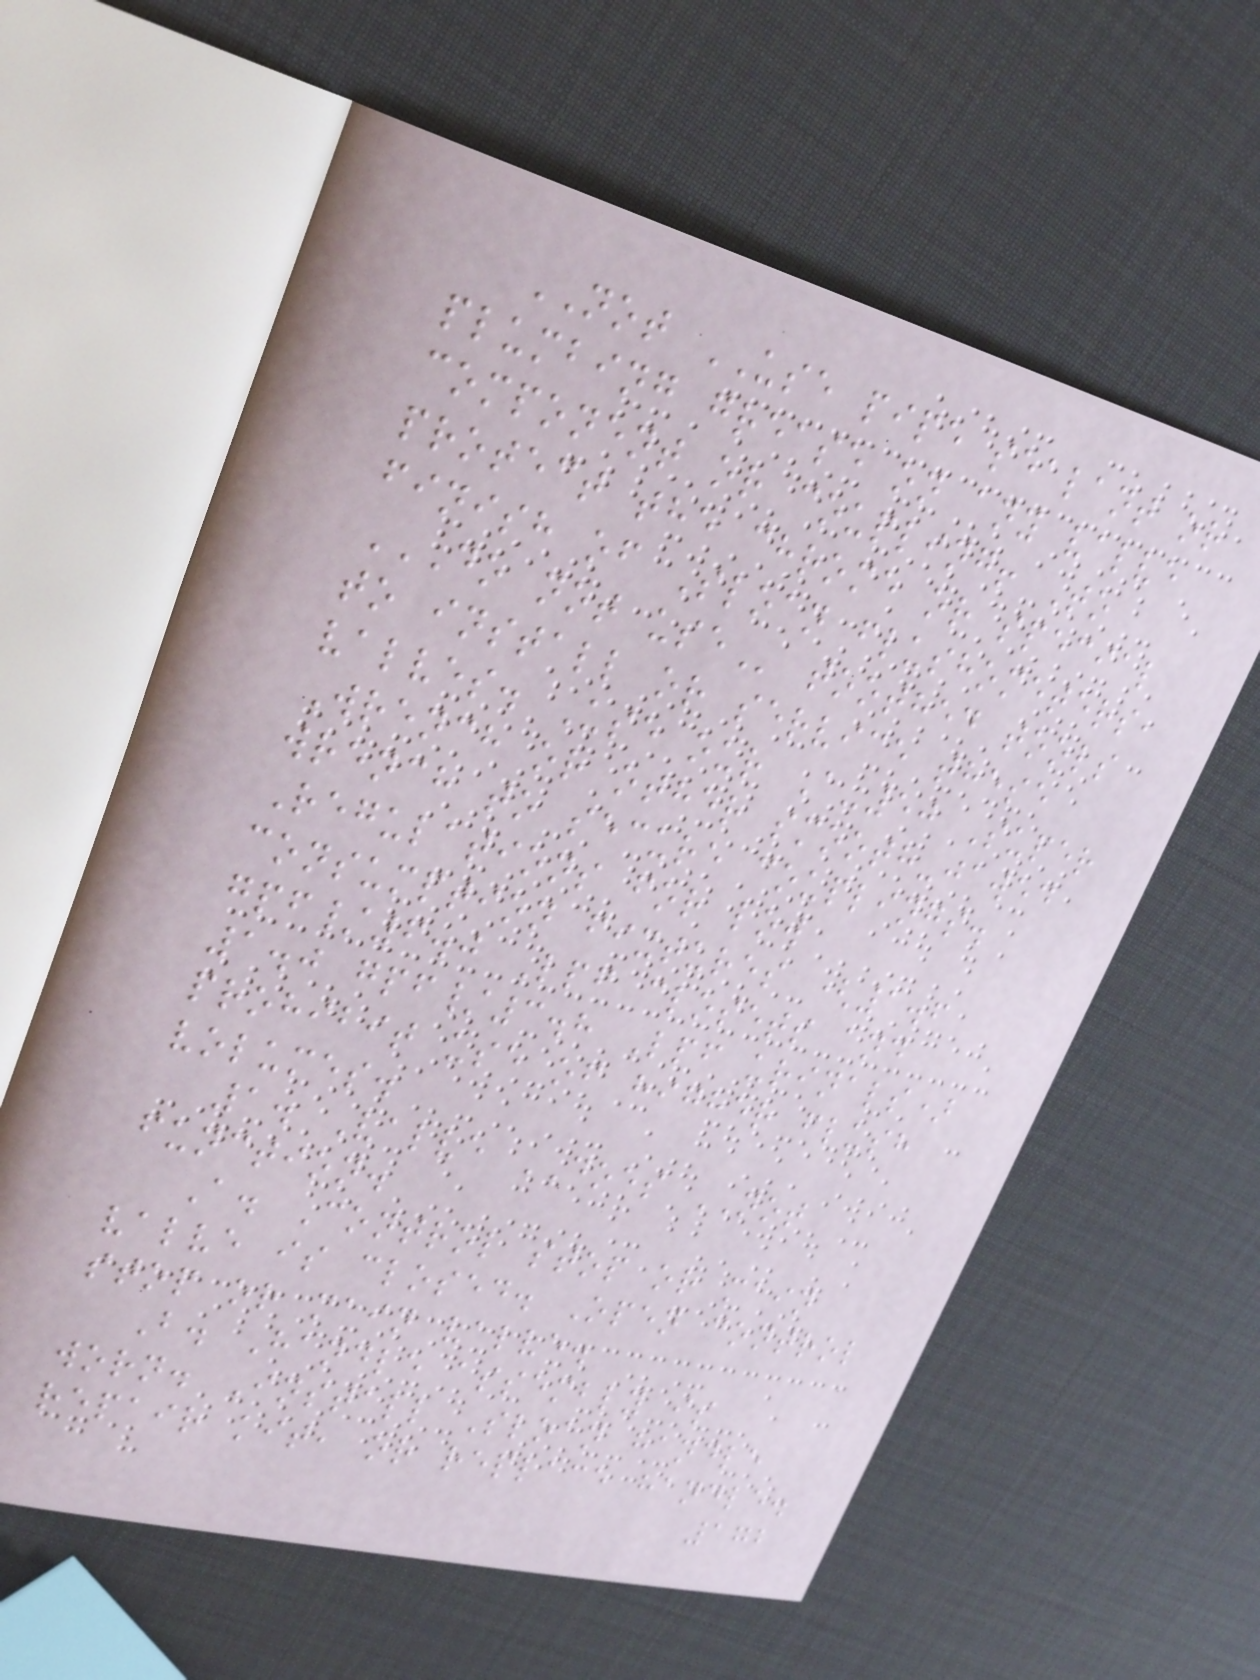NOT USE pipe sealant or
plumbing grease on any valve
component or coupling! To
protect the chrome or special
finish of Sloan flushometers,
DO NOT USE toothed tools
to install or service these
valves. Use our A-50 Super
Wrench or other smooth-jawed
wrench to secure couplings.
Regulations for low
consumption fixtures (1.6
gpf/6.0 Lpf closets and
1.0 gpf/3.8 Lpf urinals)
prohibit use of higher flush
volumes.
1. Valve DOES NOT
function.
A. Control stop or main
valve is closed. Open control
stop or main valve.
B. Handle assembly is
worn. Install Sloan handle
repair kit, or replace handle.
172
